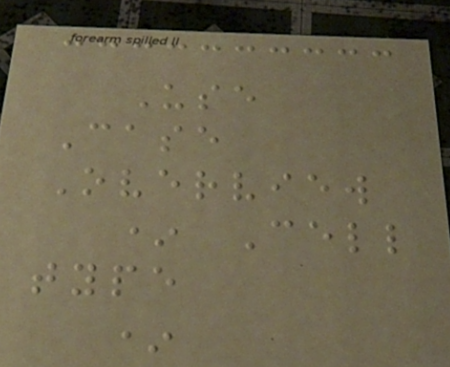Use
Case
Overview
* Cell
type
*
